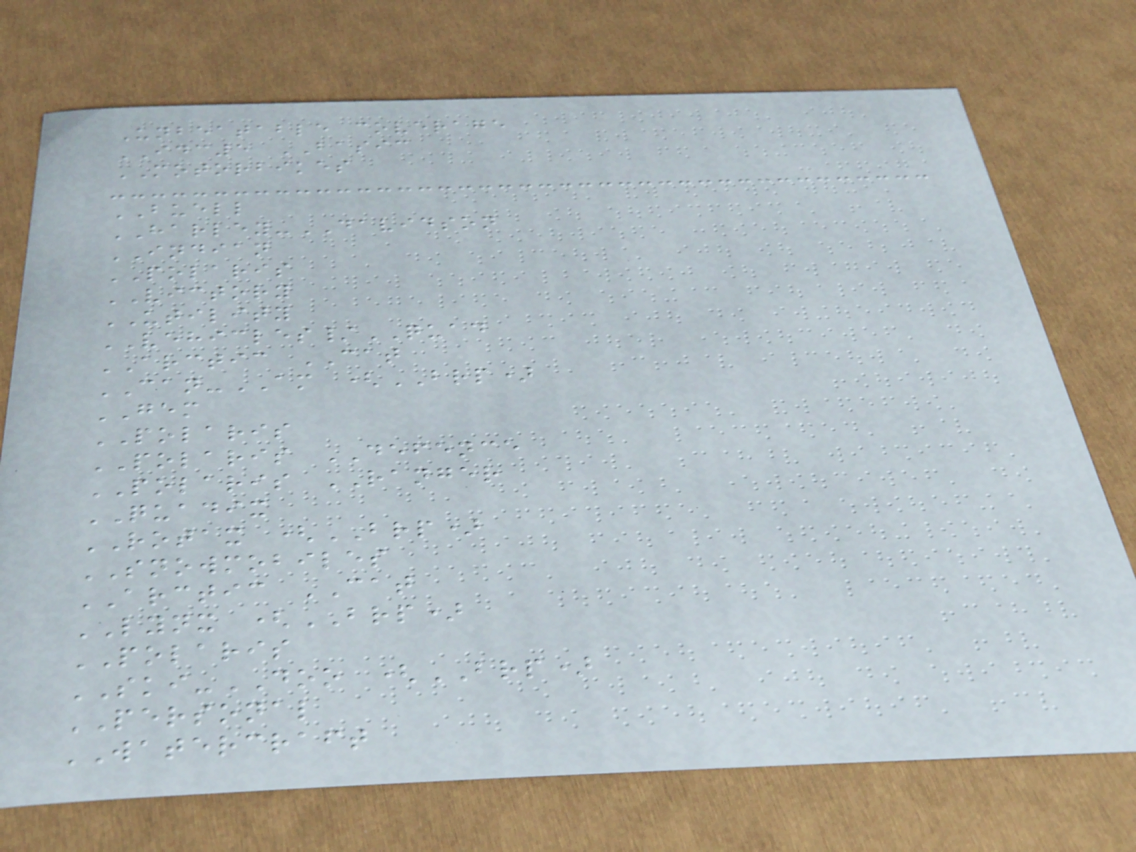Unbeatable coverage
IDC5 BASIC
MOTORBIKES
BUELL
HARLEY-DAVIDSON
INDIAN
POLARIS
VICTORY
UTILITY
VEHICLES/QUAD
ARCTIC CAT
CAN-AM (BRP)
GEM
POLARIS
POLARIS DEFENCE
POLARIS RANGER
QUADIX
ROTAX (BRP)
SNOWMOBILES
ARCTIC CAT
LYNX (BRP)
POLARIS
SKI-DOO (BRP)
PERSONAL
WATERCRAFT
